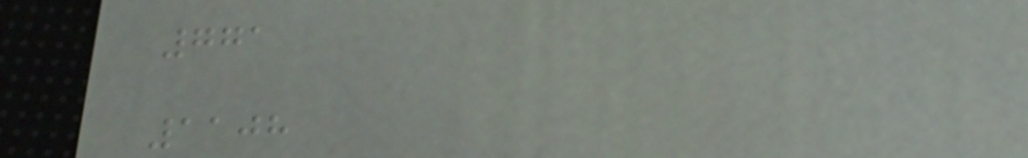771
1108
